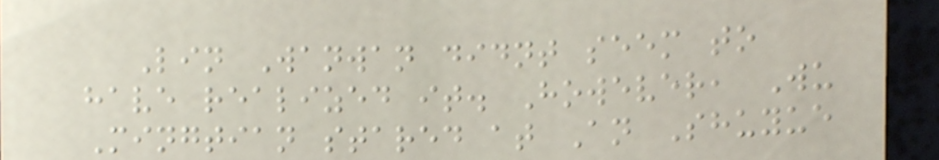Lin Wanwan didnt seem to
have realized it. However, Wu
Mingtian stared at An Shuyue
